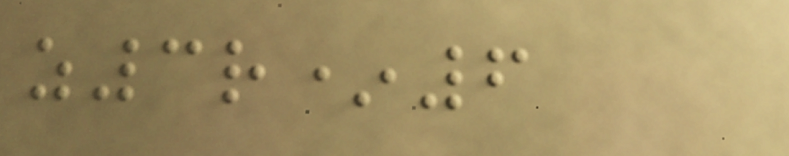z3r*6
